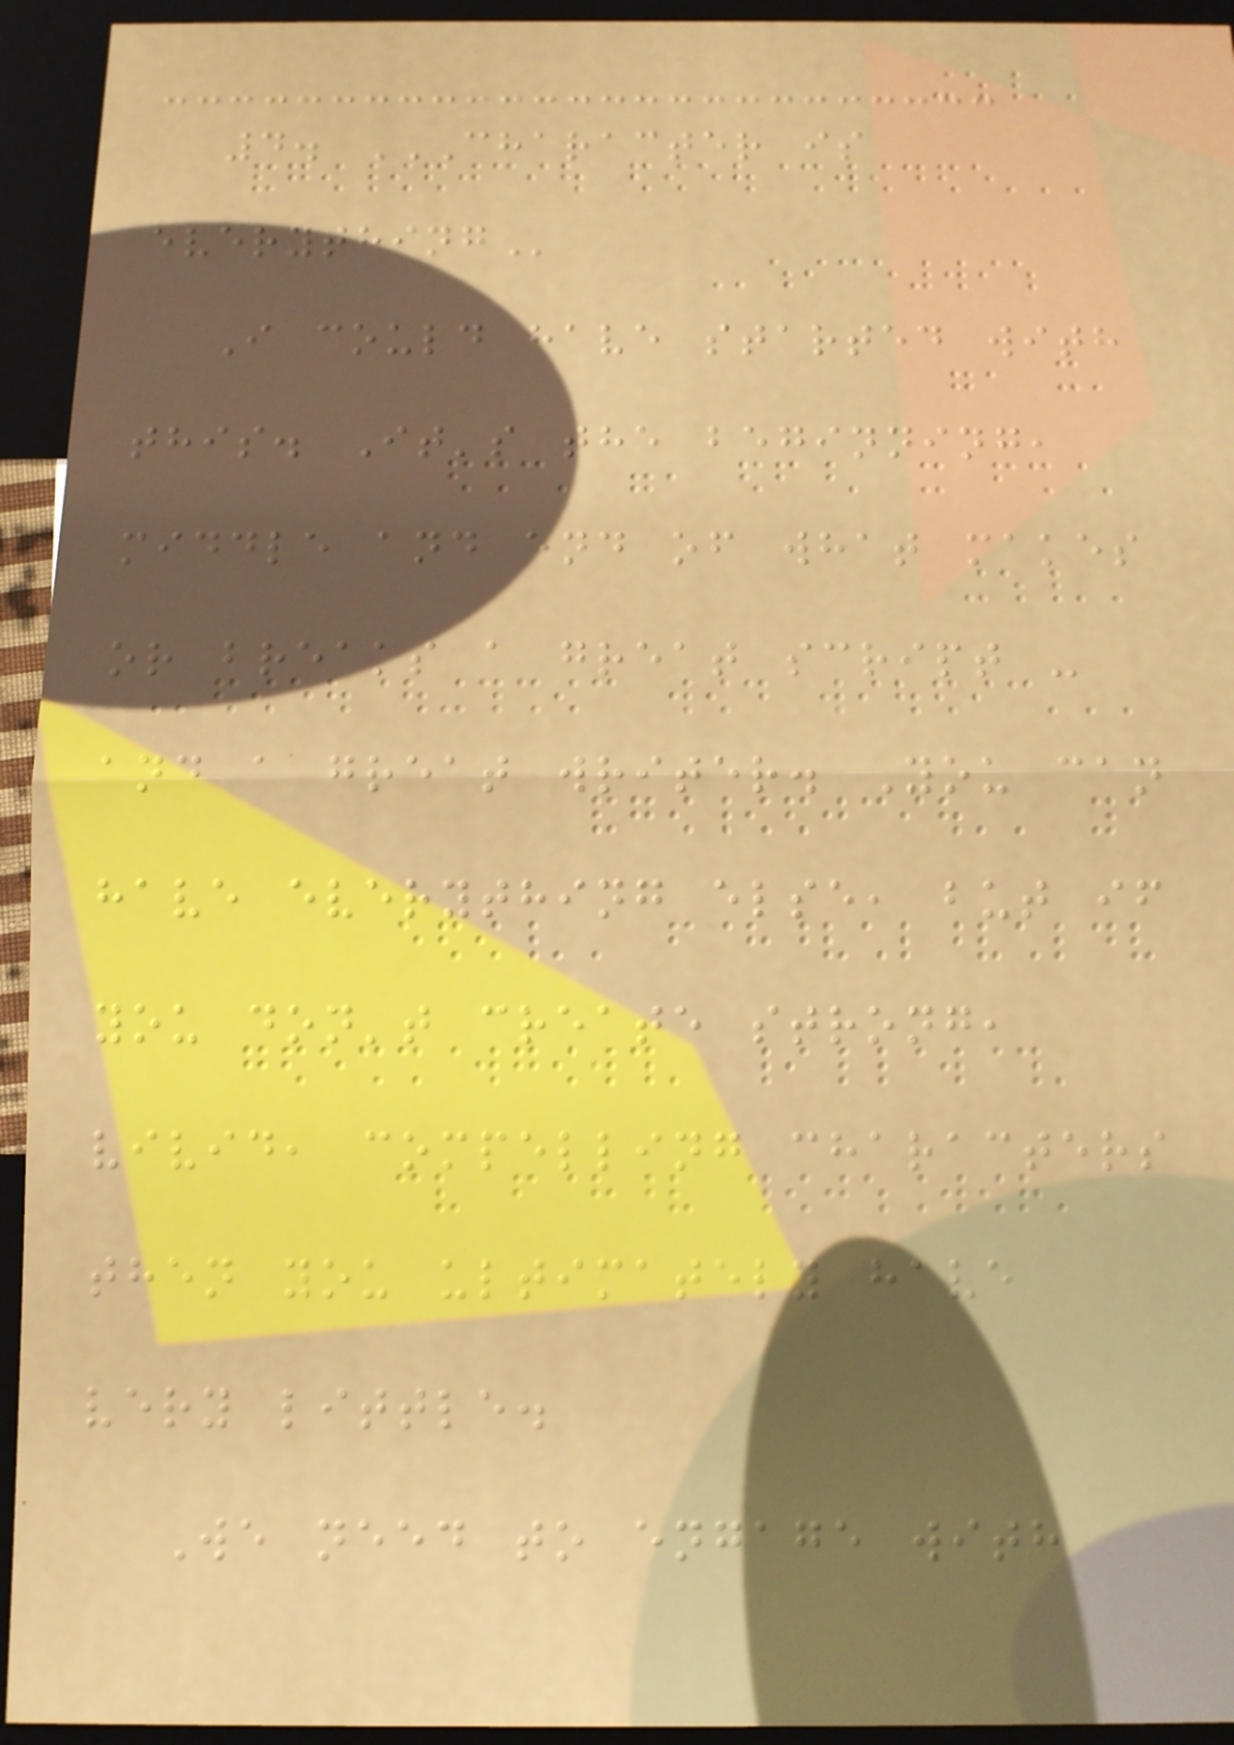4. CHARACTER IS
EVERYTHING
I could have started with
this. It's the beginning,
middle and end of what makes
or breaks a great script -
and a great writer. You can
have everything else, but if
you don't create strong,
vivid, compelling characters
then you ultimately have
very little.
We need to engage with
